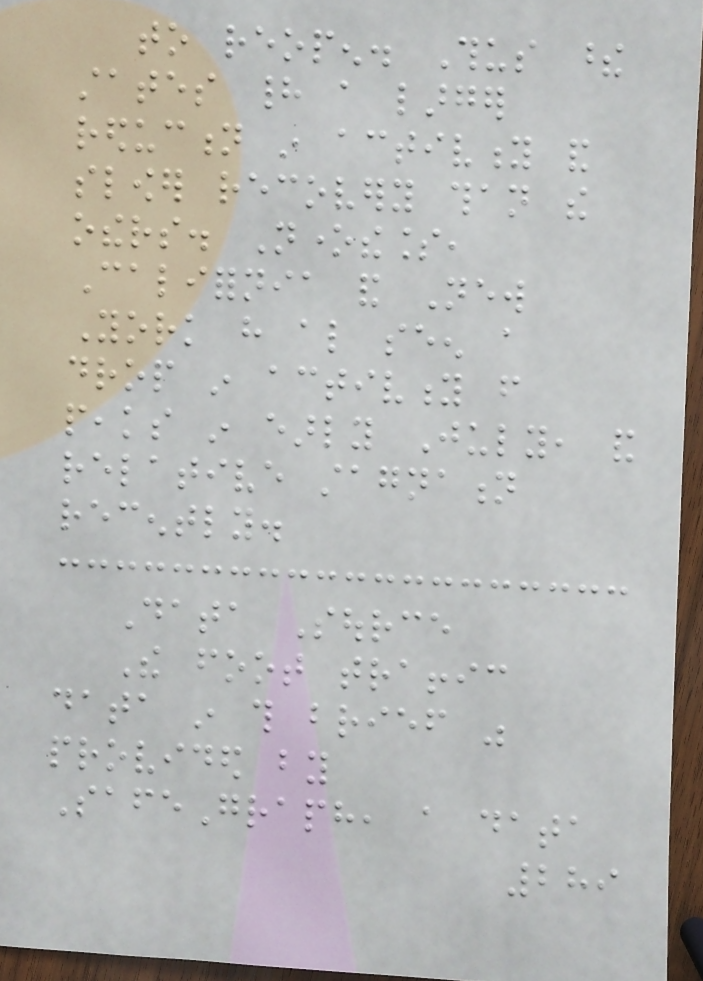to reopen. Thus these
states had a larger
reduction in activity and
slower recovery than the
others. Nonetheless,
California and New
York have also seen a
drop in activity from
peaks in early July, and
relative stagnation
recently.
Data Source
The foot traffic
data in this brief was
provided by
SafeGraph, a data
289
